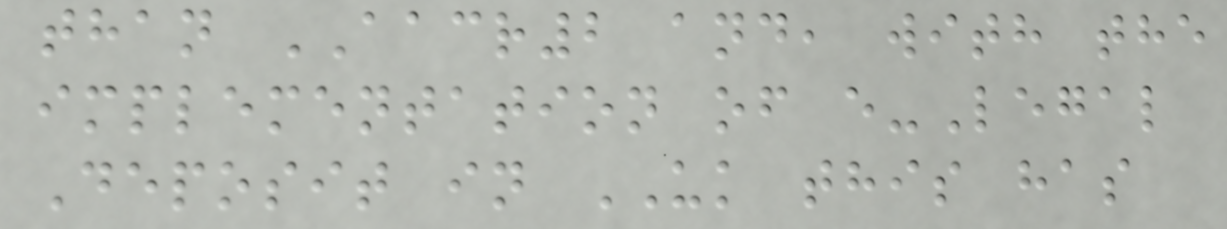than AACR2 and, with the
implementation of e-Legal
Deposit in UK this has
